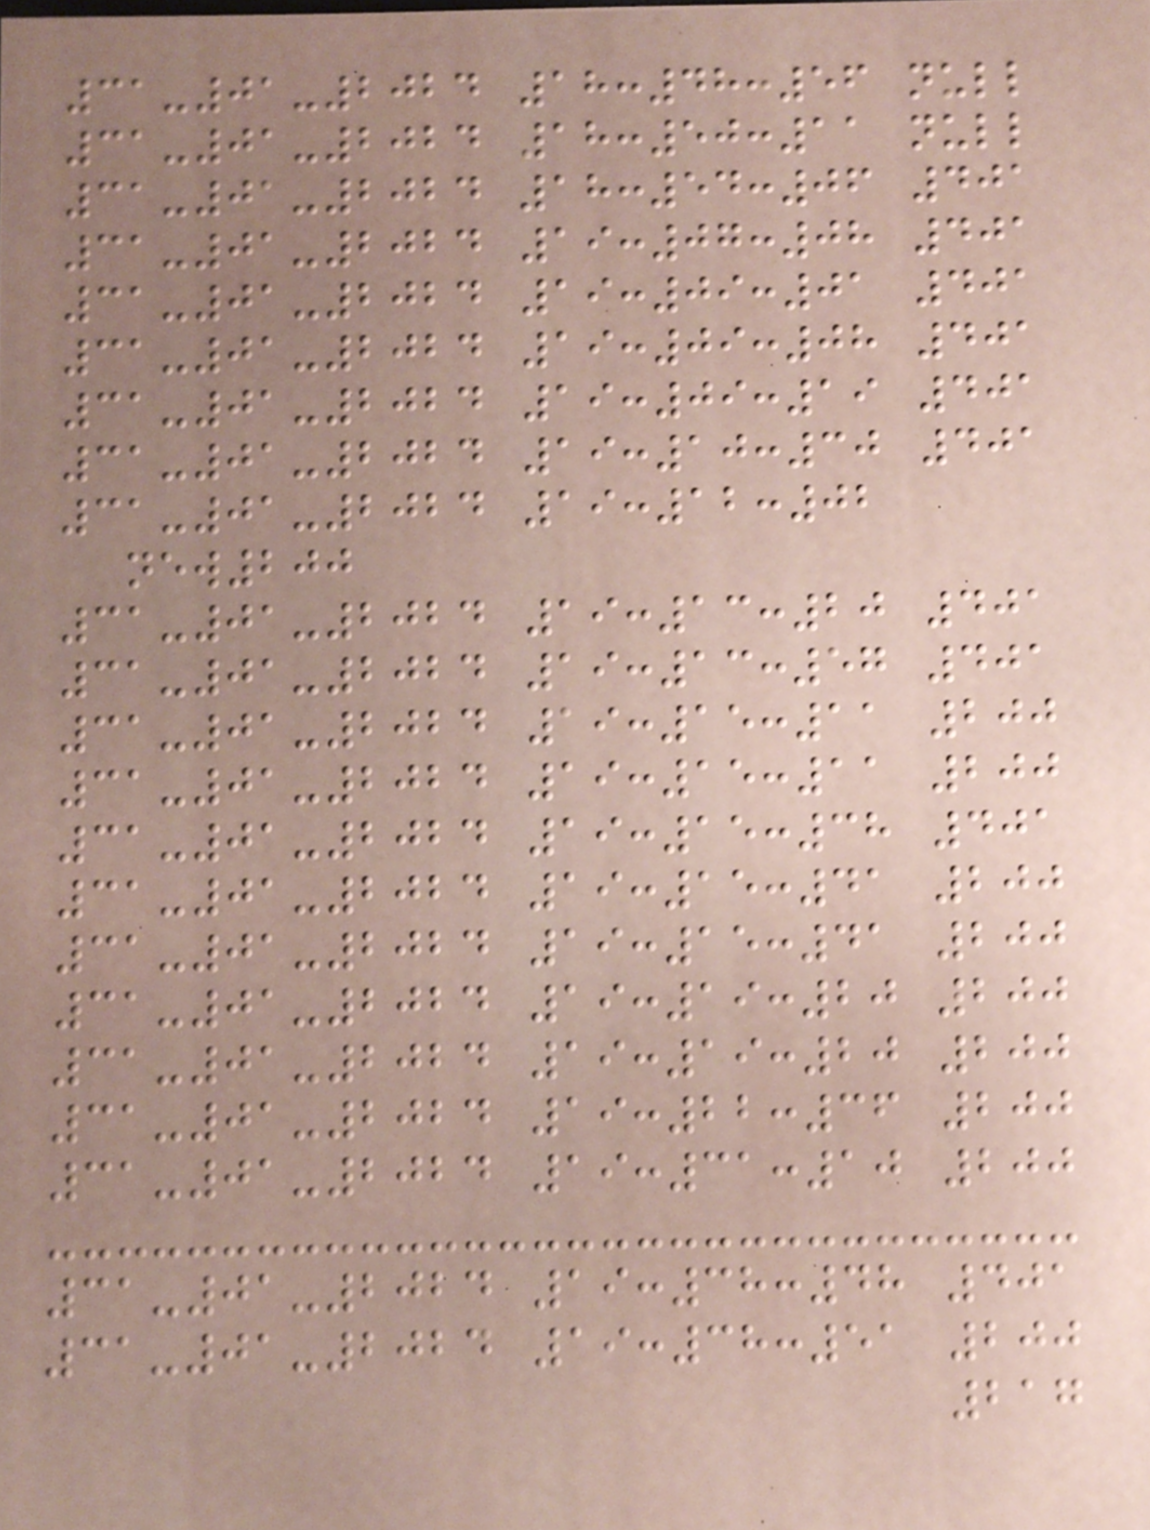31-01-2024 18:48:56 null
31-01-2024 18:50:11 null
31-01-2024 18:54:06 401
31-01-2024 19:07:08 401
31-01-2024 19:09:01 401
31-01-2024 19:09:08 401
31-01-2024 19:09:19 401
31-01-2024 19:10:30 401
31-01-2024 19:12:02
new200
31-01-2024 19:13:20 401
31-01-2024 19:13:57 401
31-01-2024 19:15:11 200
31-01-2024 19:15:11 200
31-01-2024 19:15:38 401
31-01-2024 19:15:41 200
31-01-2024 19:15:41 200
31-01-2024 19:19:20 200
31-01-2024 19:19:20 200
31-01-2024 19:22:36 200
31-01-2024 19:31:10 200
31-01-2024 19:38:48 401
31-01-2024 19:38:51 200
217
